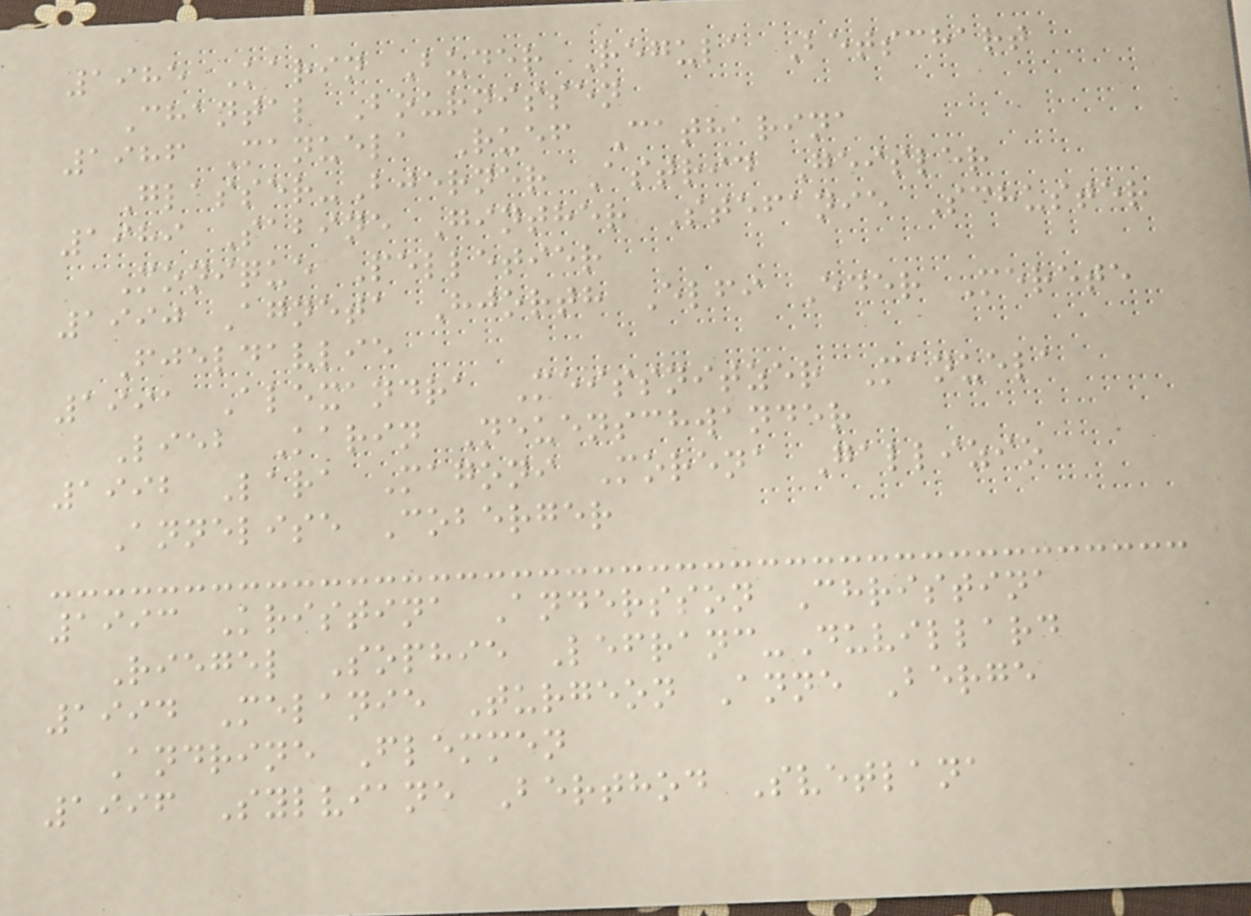1985 Karin Buder Regula Betschart
Chantal Bournissen
1986 Manuela Ruef Catharina
Glasser-Bjerner Astrid Geisler
1989 Sabine Ginther Stefanie Schuster
Monique Pelletier
1990 Agneta Hjorth Elfi Eder Merete
Fjeldavlie
1991 Alexandra Meissnitzer Manuela
Lieb Karin Neuenschwander
1992 Lara Magoni Morena Gallizio
Annelise Coberger
1993 Kristina Andersson Christina
Riegel Sophie Lefranc-Duvillard
1994 Melanie Turgeon Anne Berge
Andrine Flemmen
1996 Sylviane Berthod Svetlana
